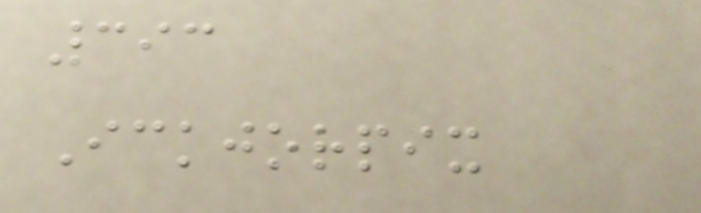393
Ickjorpix
